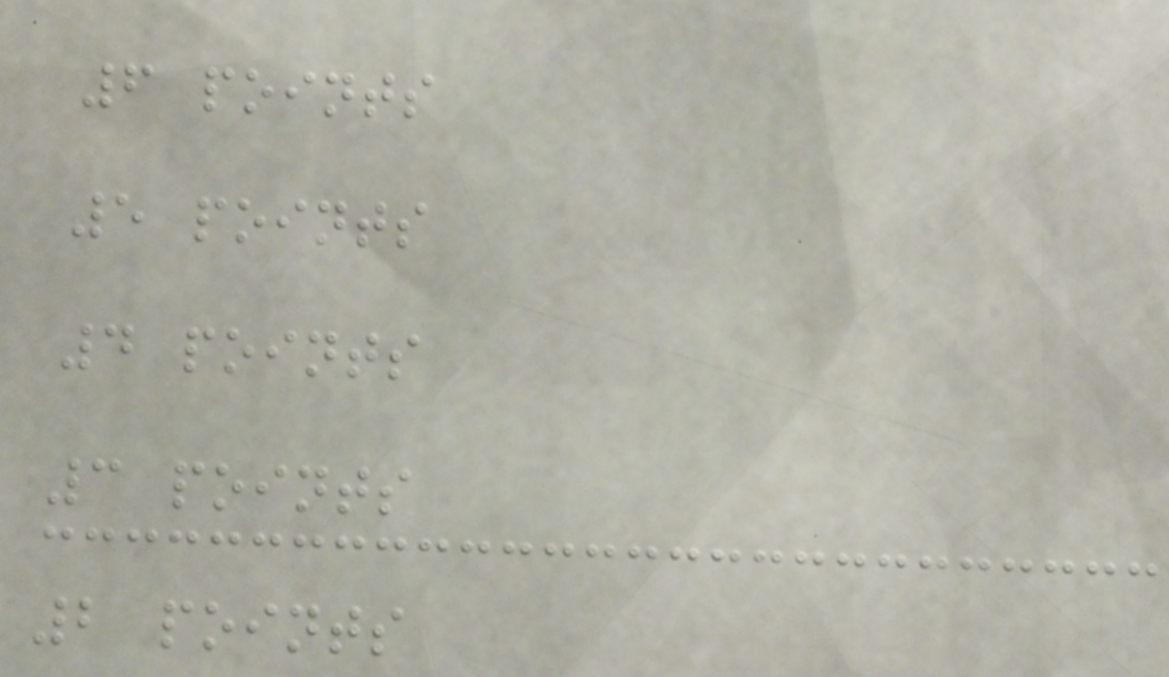6 points
5 points
4 points
3 points
2 points
